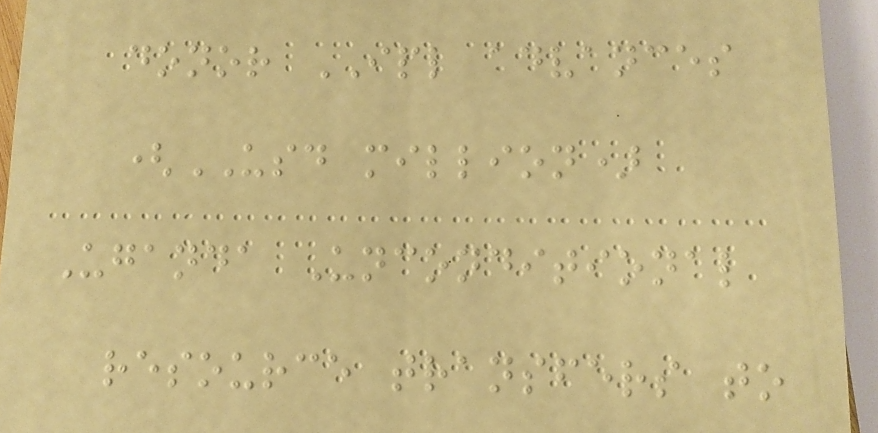donor IPL advances
(USD million)
Uganda Unconditional
resource transfers to
